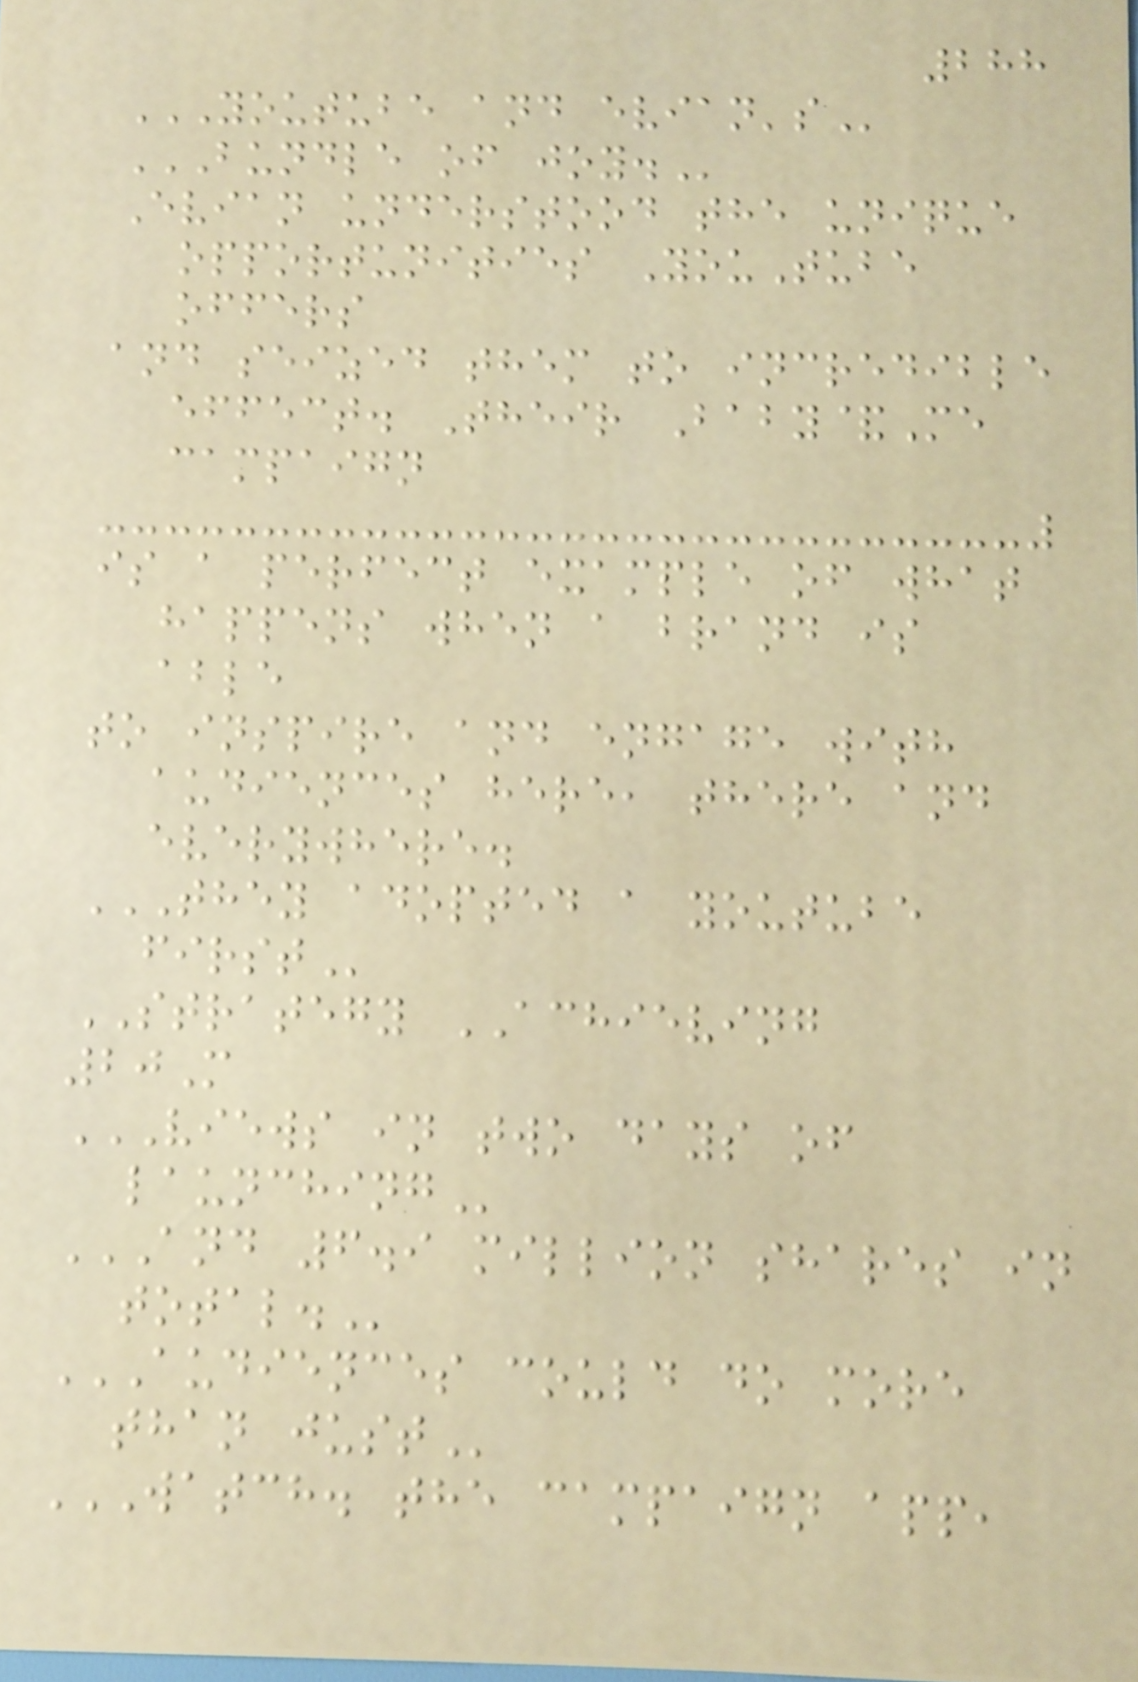288
YOUTUBE AND EVIAN'S
BUNDLE OF JOY.
Evian understood the unique
opportunities YouTube
offers
and seized them to incredible
effect. Their Baby&Me
campaign
is a perfect example of what
happens when a brand is
able
to inspire and engage with
audiences here, there and
everywhere.
THEY ADOPTED A YOUTUBE
FIRST
STRATEGY ACHIEVING
20M
VIEWS IN TWO DAYS OF
LAUNCHING
AND 6.9 MILLION SHARES IN
TOTAL.
AUDIENCES COULD DO MORE
THAN JUST
WATCH. THE CAMPAIGN APP,
